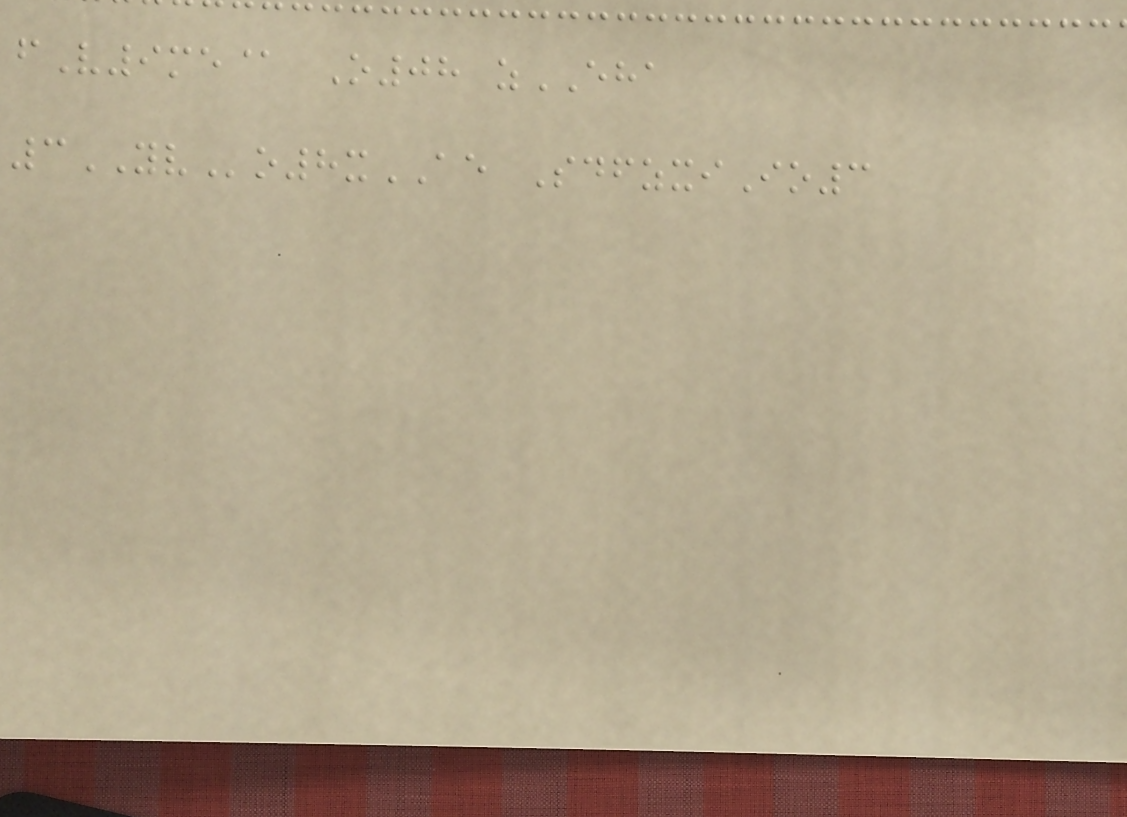fV9me@ O08 zEHA
3YVo8xAE SdfzxiIo3
